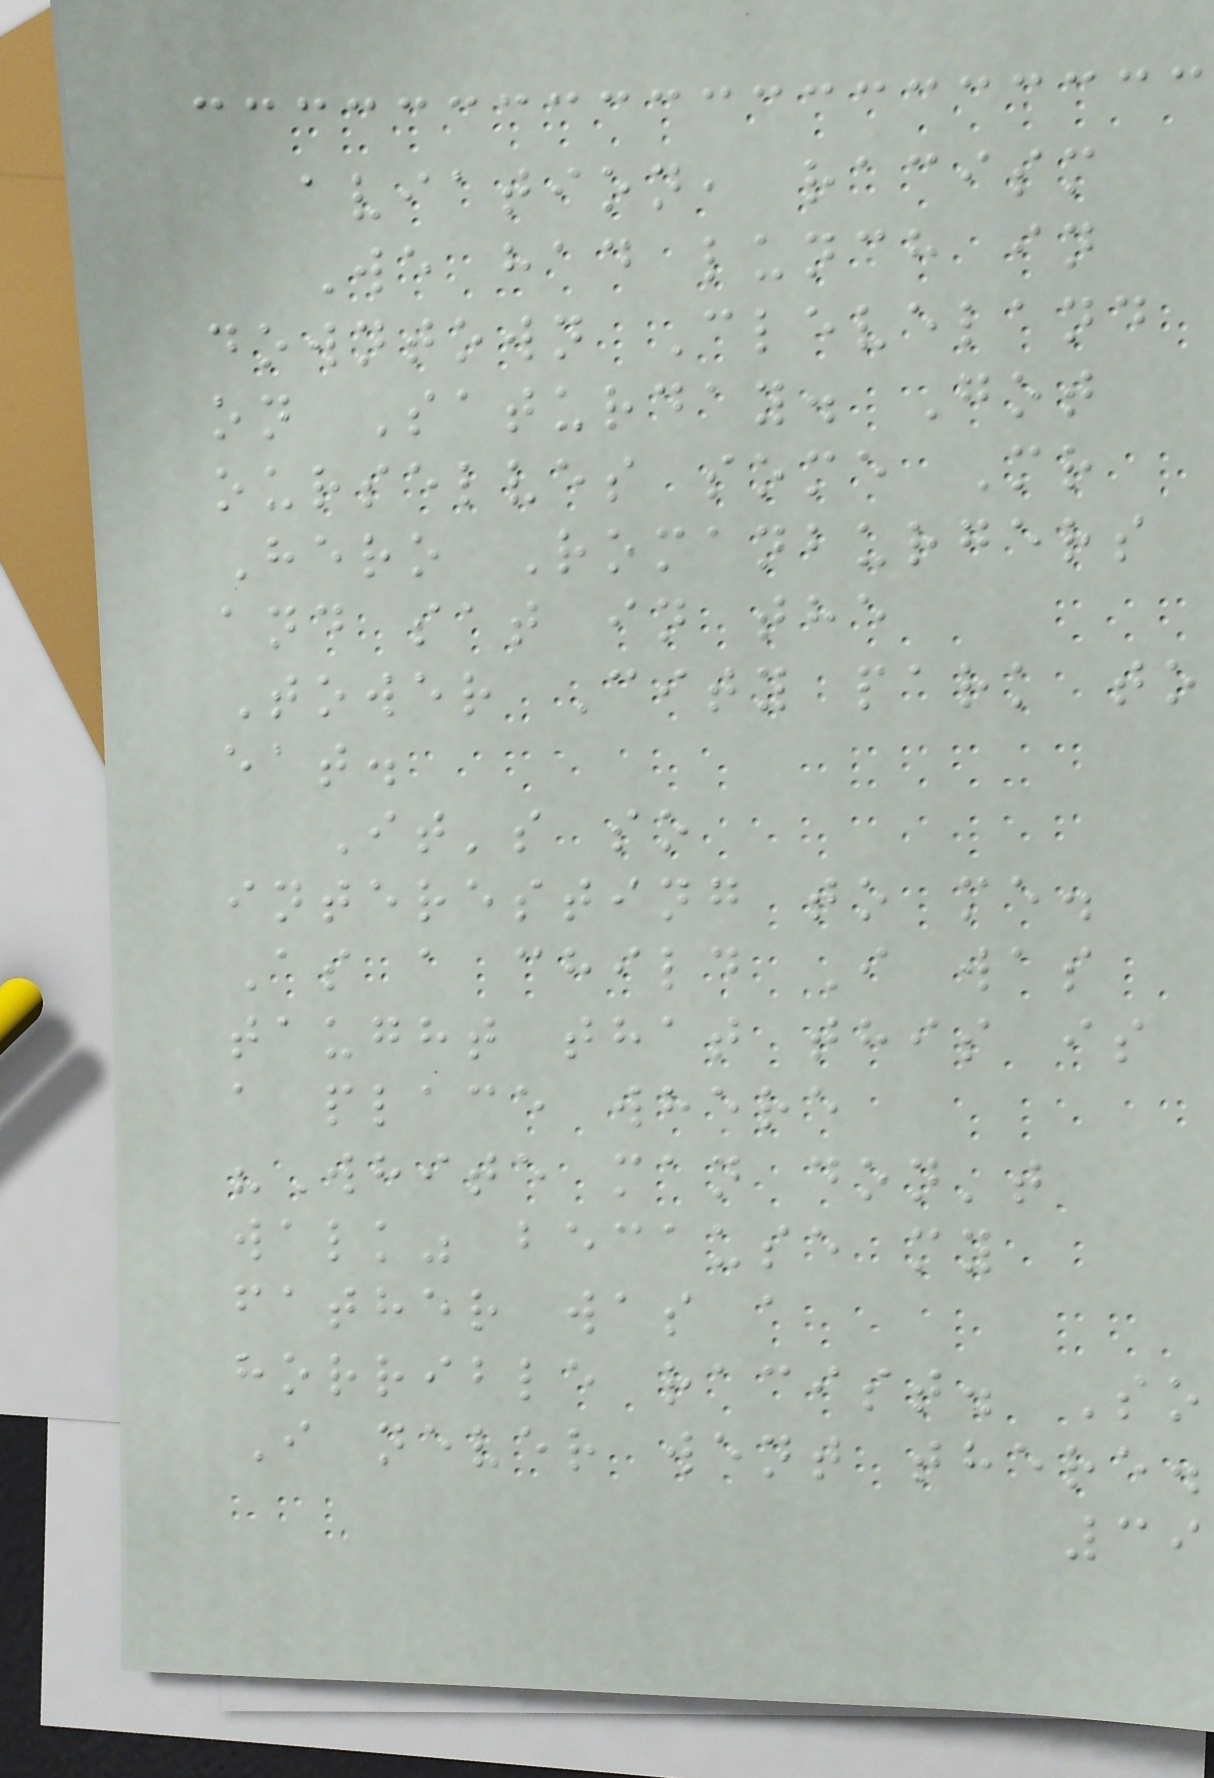aviation, racism
We had lunch in
downtown Cleveland
on Saturday. Got
ourselves some Mr
Hero Romanburgers
and sat in the
Tower City park to
eat.
It's so
interesting to me.
As a child I was
taught that this is
a place where
"White man don't
walk" because my
father was a
horrible racist. So
I never went there.
39
